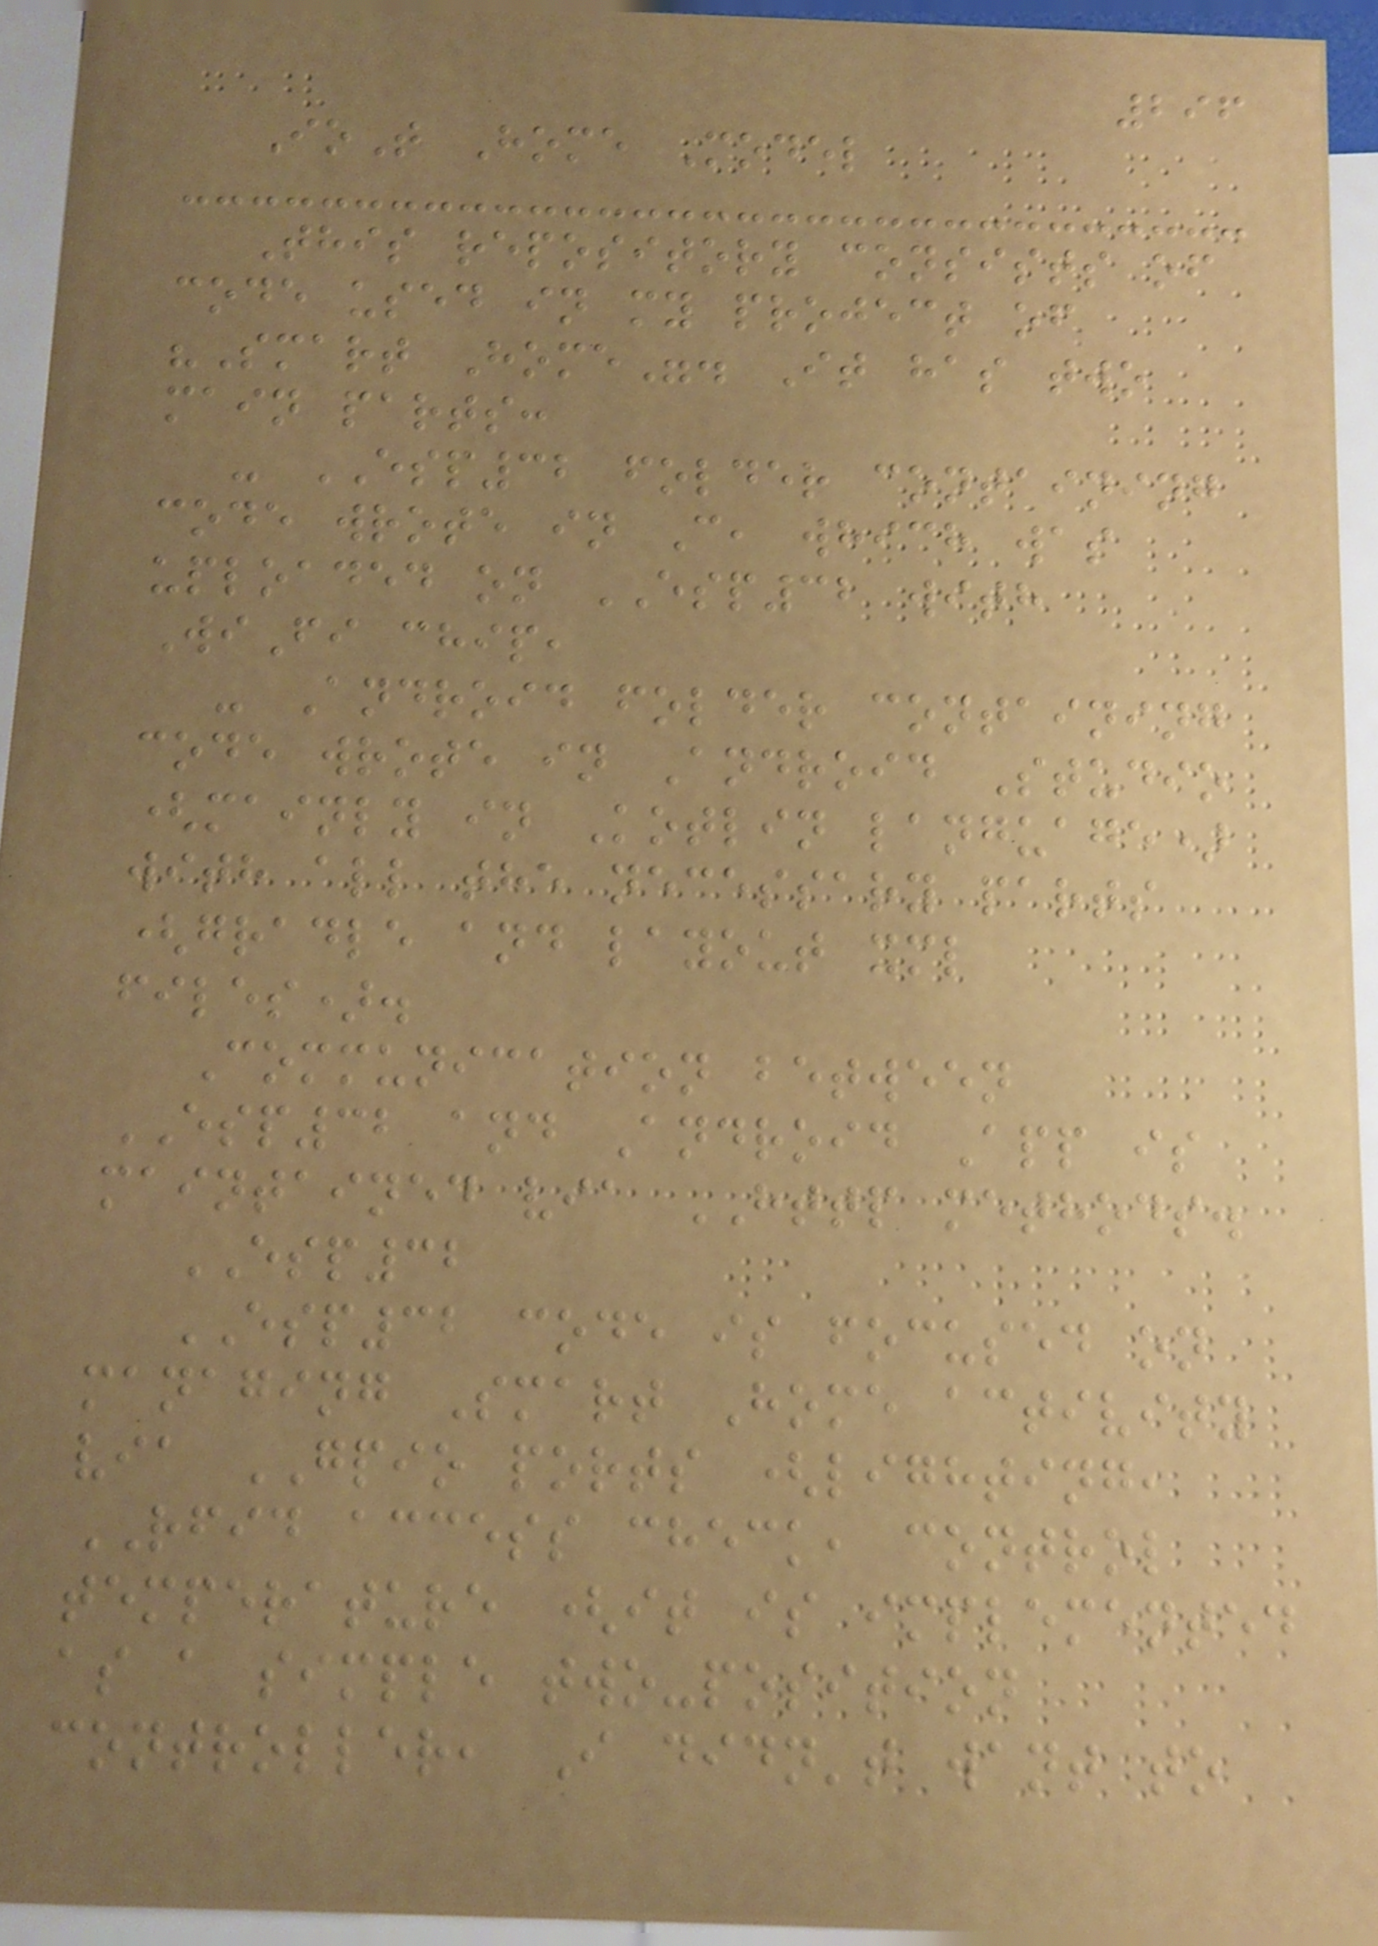296
IoT Home Model
This repository consists of
code used in my project of
"Smart Home". It has two
main parts:
- ESP32 folder containing
code wrote in C, which was
uploaded on ESP32 with
WiFi chip,
- Android folder containing
code wrote in Android Studio
(mainly in Kotlin language)
with all the necessary parts
(gradle and layout xml
files).
Communication between
ESP32 and Android App is
maintained via HTTP methods.
ESP32
ESP32 code is focused on
managing Smart Home activity
via GPIO ports (lighting,
RFID access check, control
temperature (it is implemented
as a simple two-position
controller, I didn't want to
